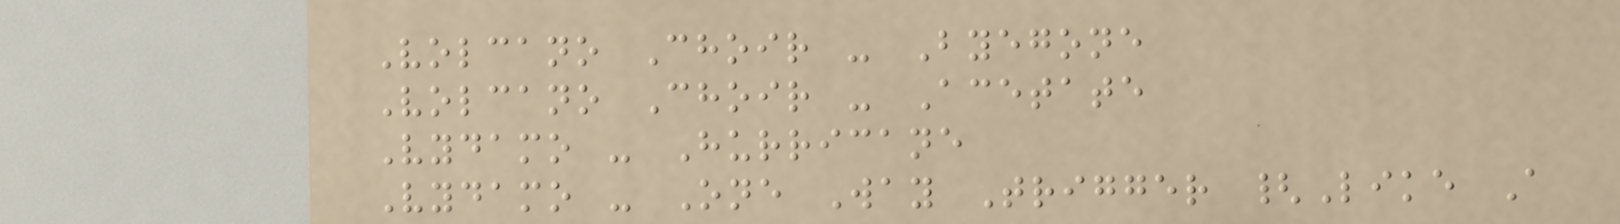Volcano Choir - Byegone
Volcano Choir - Acetate
Vydamo - Hurricane
Vydamo - One Way Trigger {Like A
